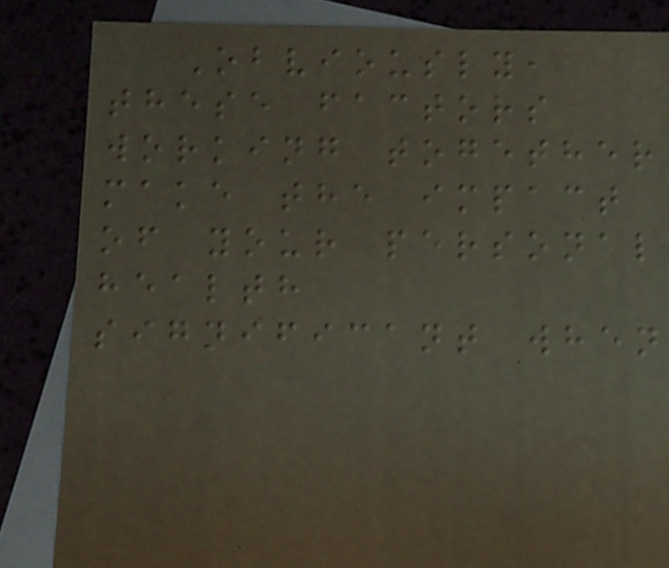Obviously,
these factors
working together
make the impact
of your personal
health
significant when
